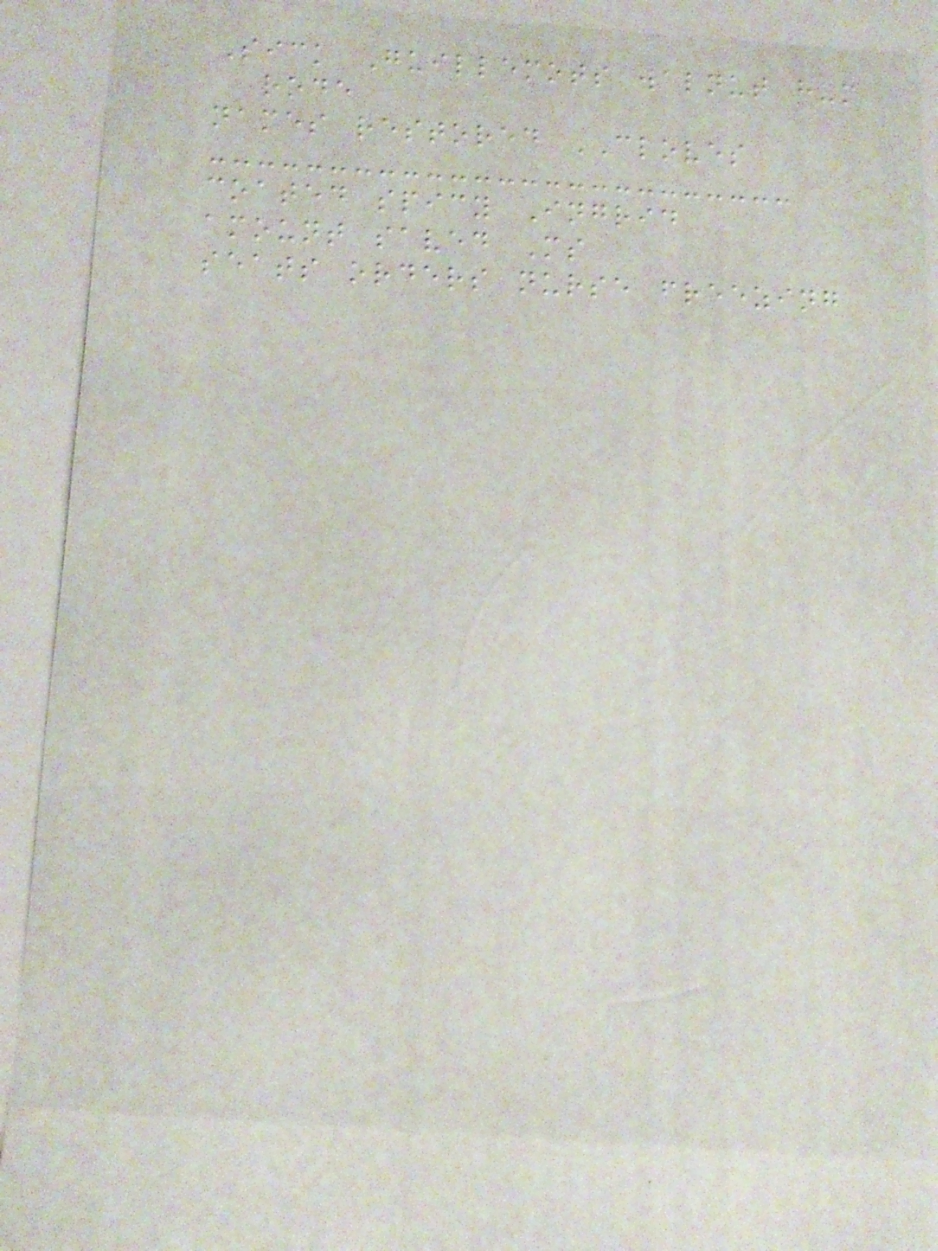Sick Guillemots walnut hum
rode
names restored CLOVES
coated spicy Ingrid
amount saved Ms
seats orders nurse freezing
